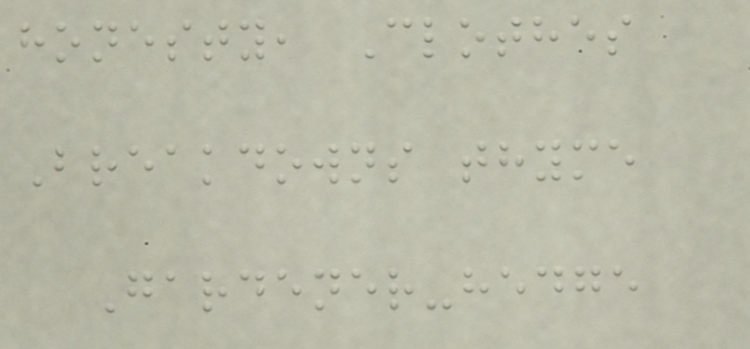honesty, Clothes
Breakdowns thyme
Gardener-hedge
